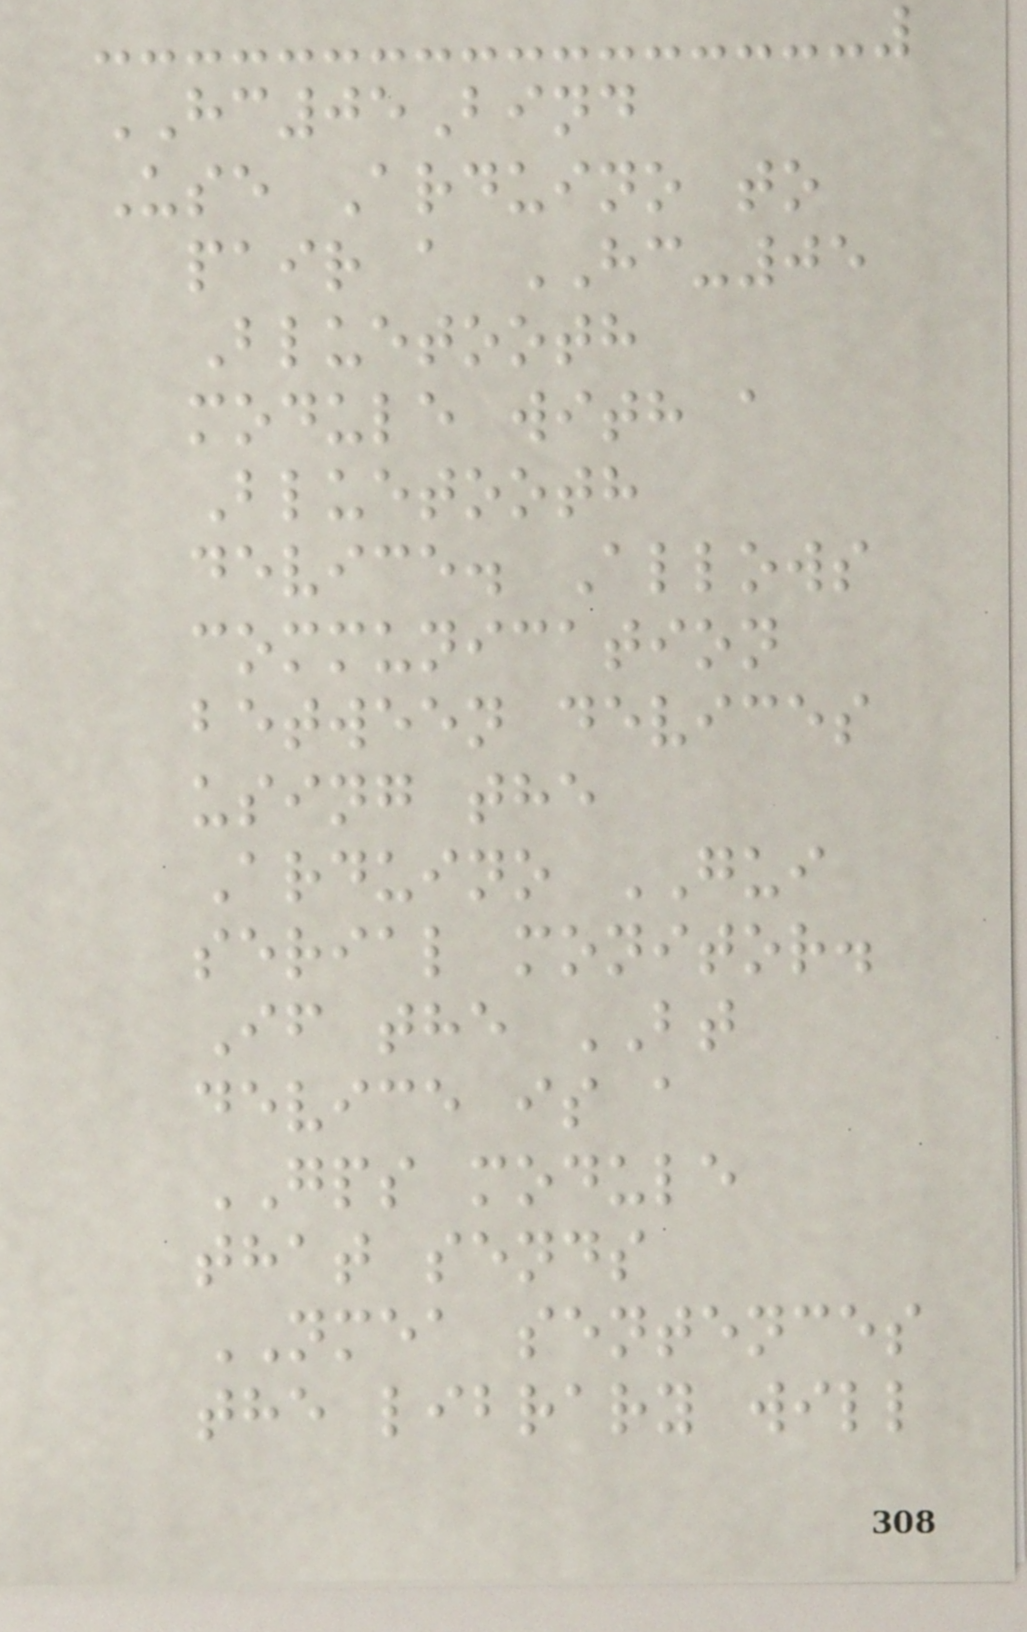HC05Bind
Use Arduino to
pair a HC-05
Bluetooth
module with a
Bluetooth
device. Allows
communication
between devices
using the
Arduino GUI
serial monitor.
If the BT
device is a
GPS module
that sends
NMEA sentences
the library will
